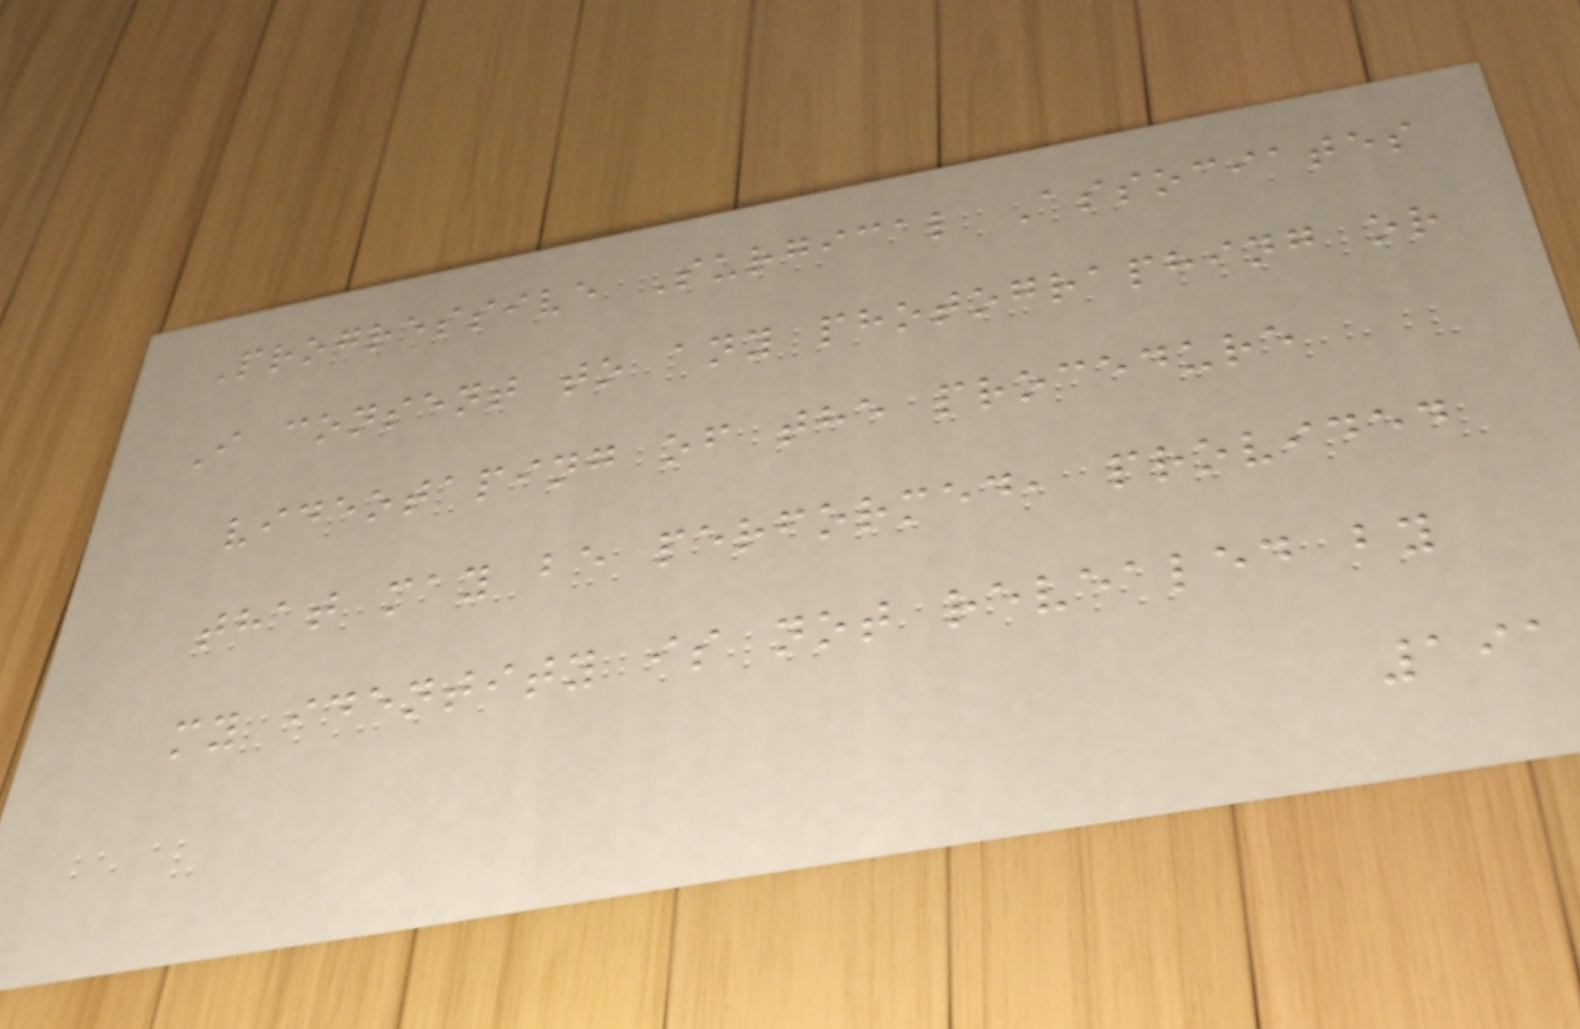Progressive Surgical Associates
I consent to any photographing or
videotaping of the procedure
that may be performed, provided
my identity is not revealed by
191
